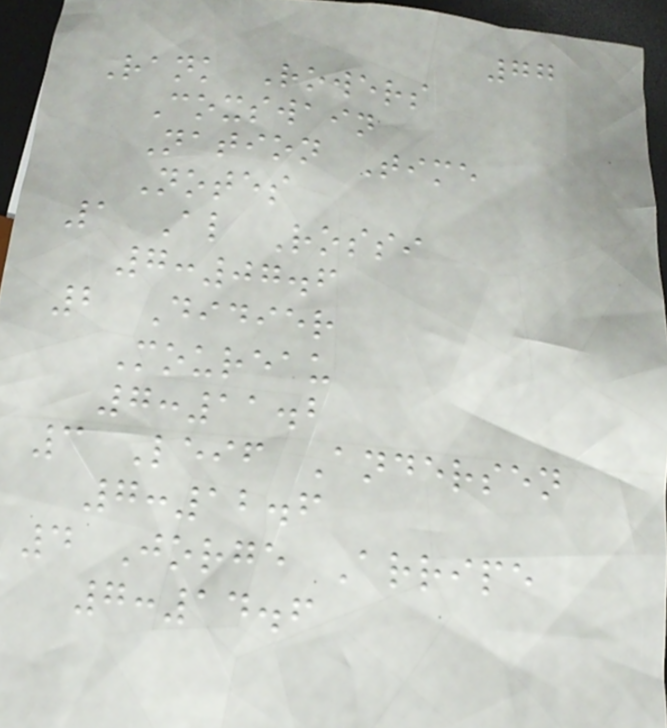77
Rank Rowers
Coxswain
Nation Time
Notes
1 Al Rossi
7:07.6
2 Didier
Moureau
7:11.2
3 Leif Andersen
7:12.6
4 Jorge Arripe
7:14.6
